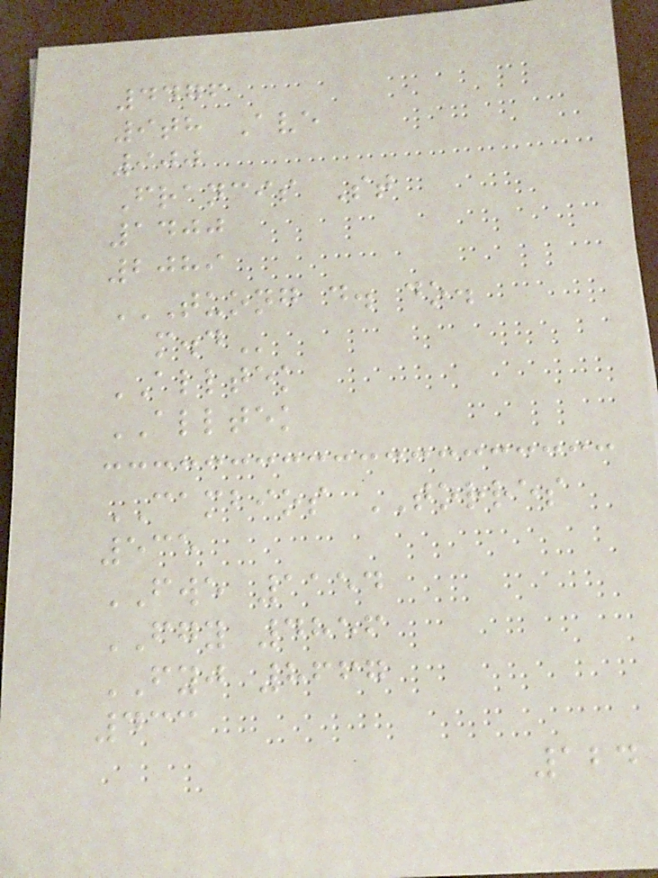4476
9th Ave
900
Francis St
1400
2089
TUONG D. DO.
M.D
ALLTEK
ALLTEK
CAMBIOS TORRES
535
FWE 1154
FGY 4856
FYJ 8667
433
124
